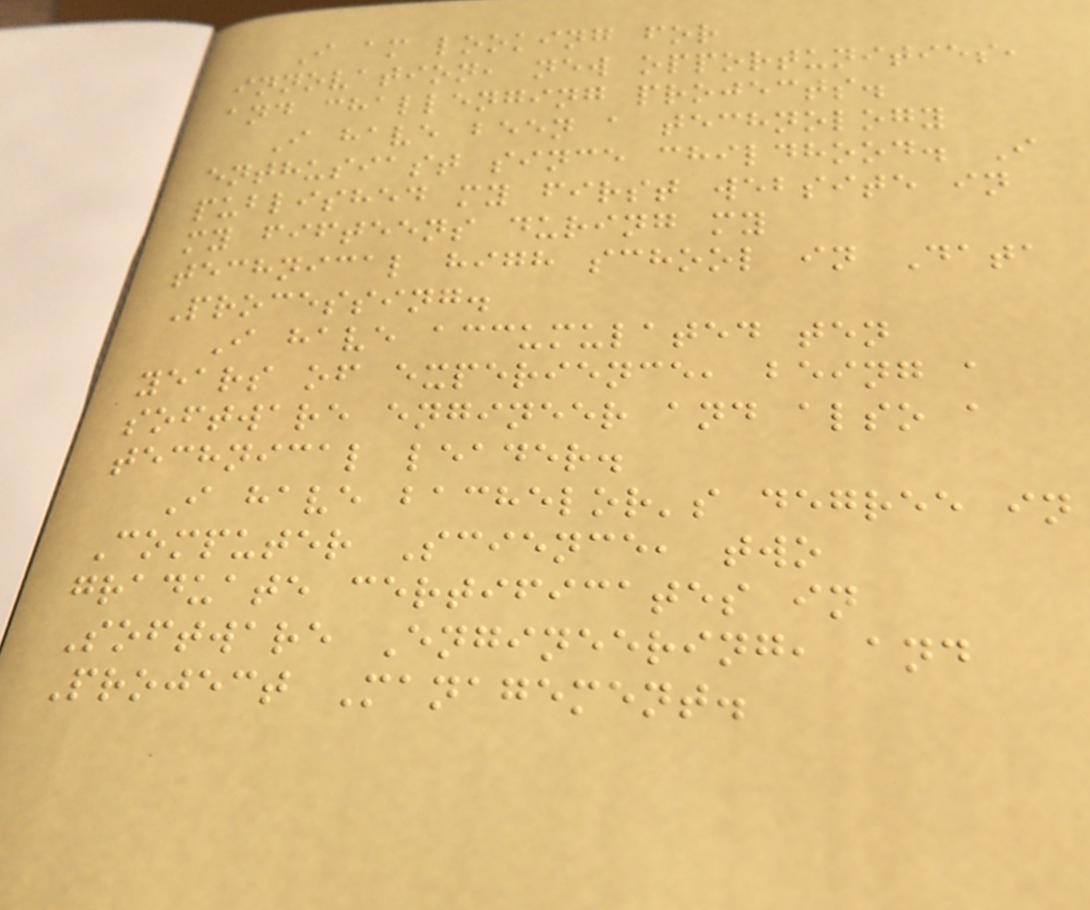I am looking for
innovation, new opportunities,
and challenging projects.
I have been a technology
enthusiast since childhood. I
published my first website in
my fifteens during my
technical high school in Data
Processing.
I have accumulated ten
years of experience, being a
software engineer and also a
technical leader.
I have bachelor's degree in
Computer Science, two
graduate certificates in
Software Engineering, and
Project Management.
